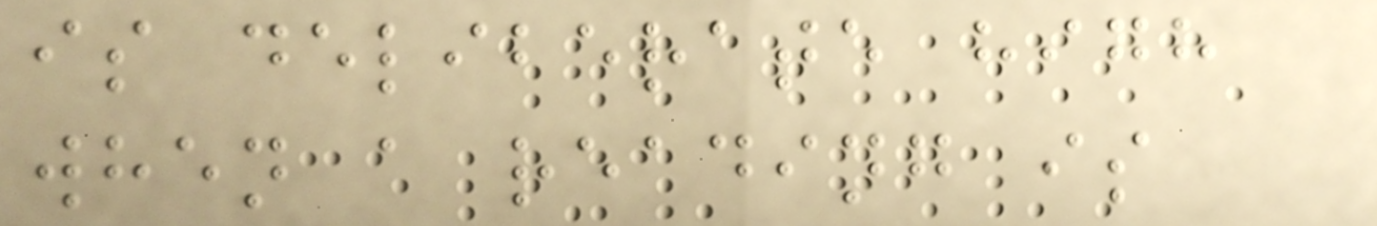is deliberate high
when a reading is
